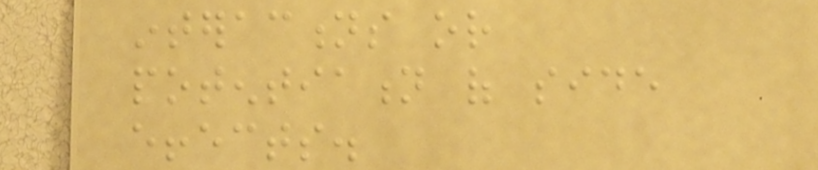interactions or
potentiation of side
effects.
